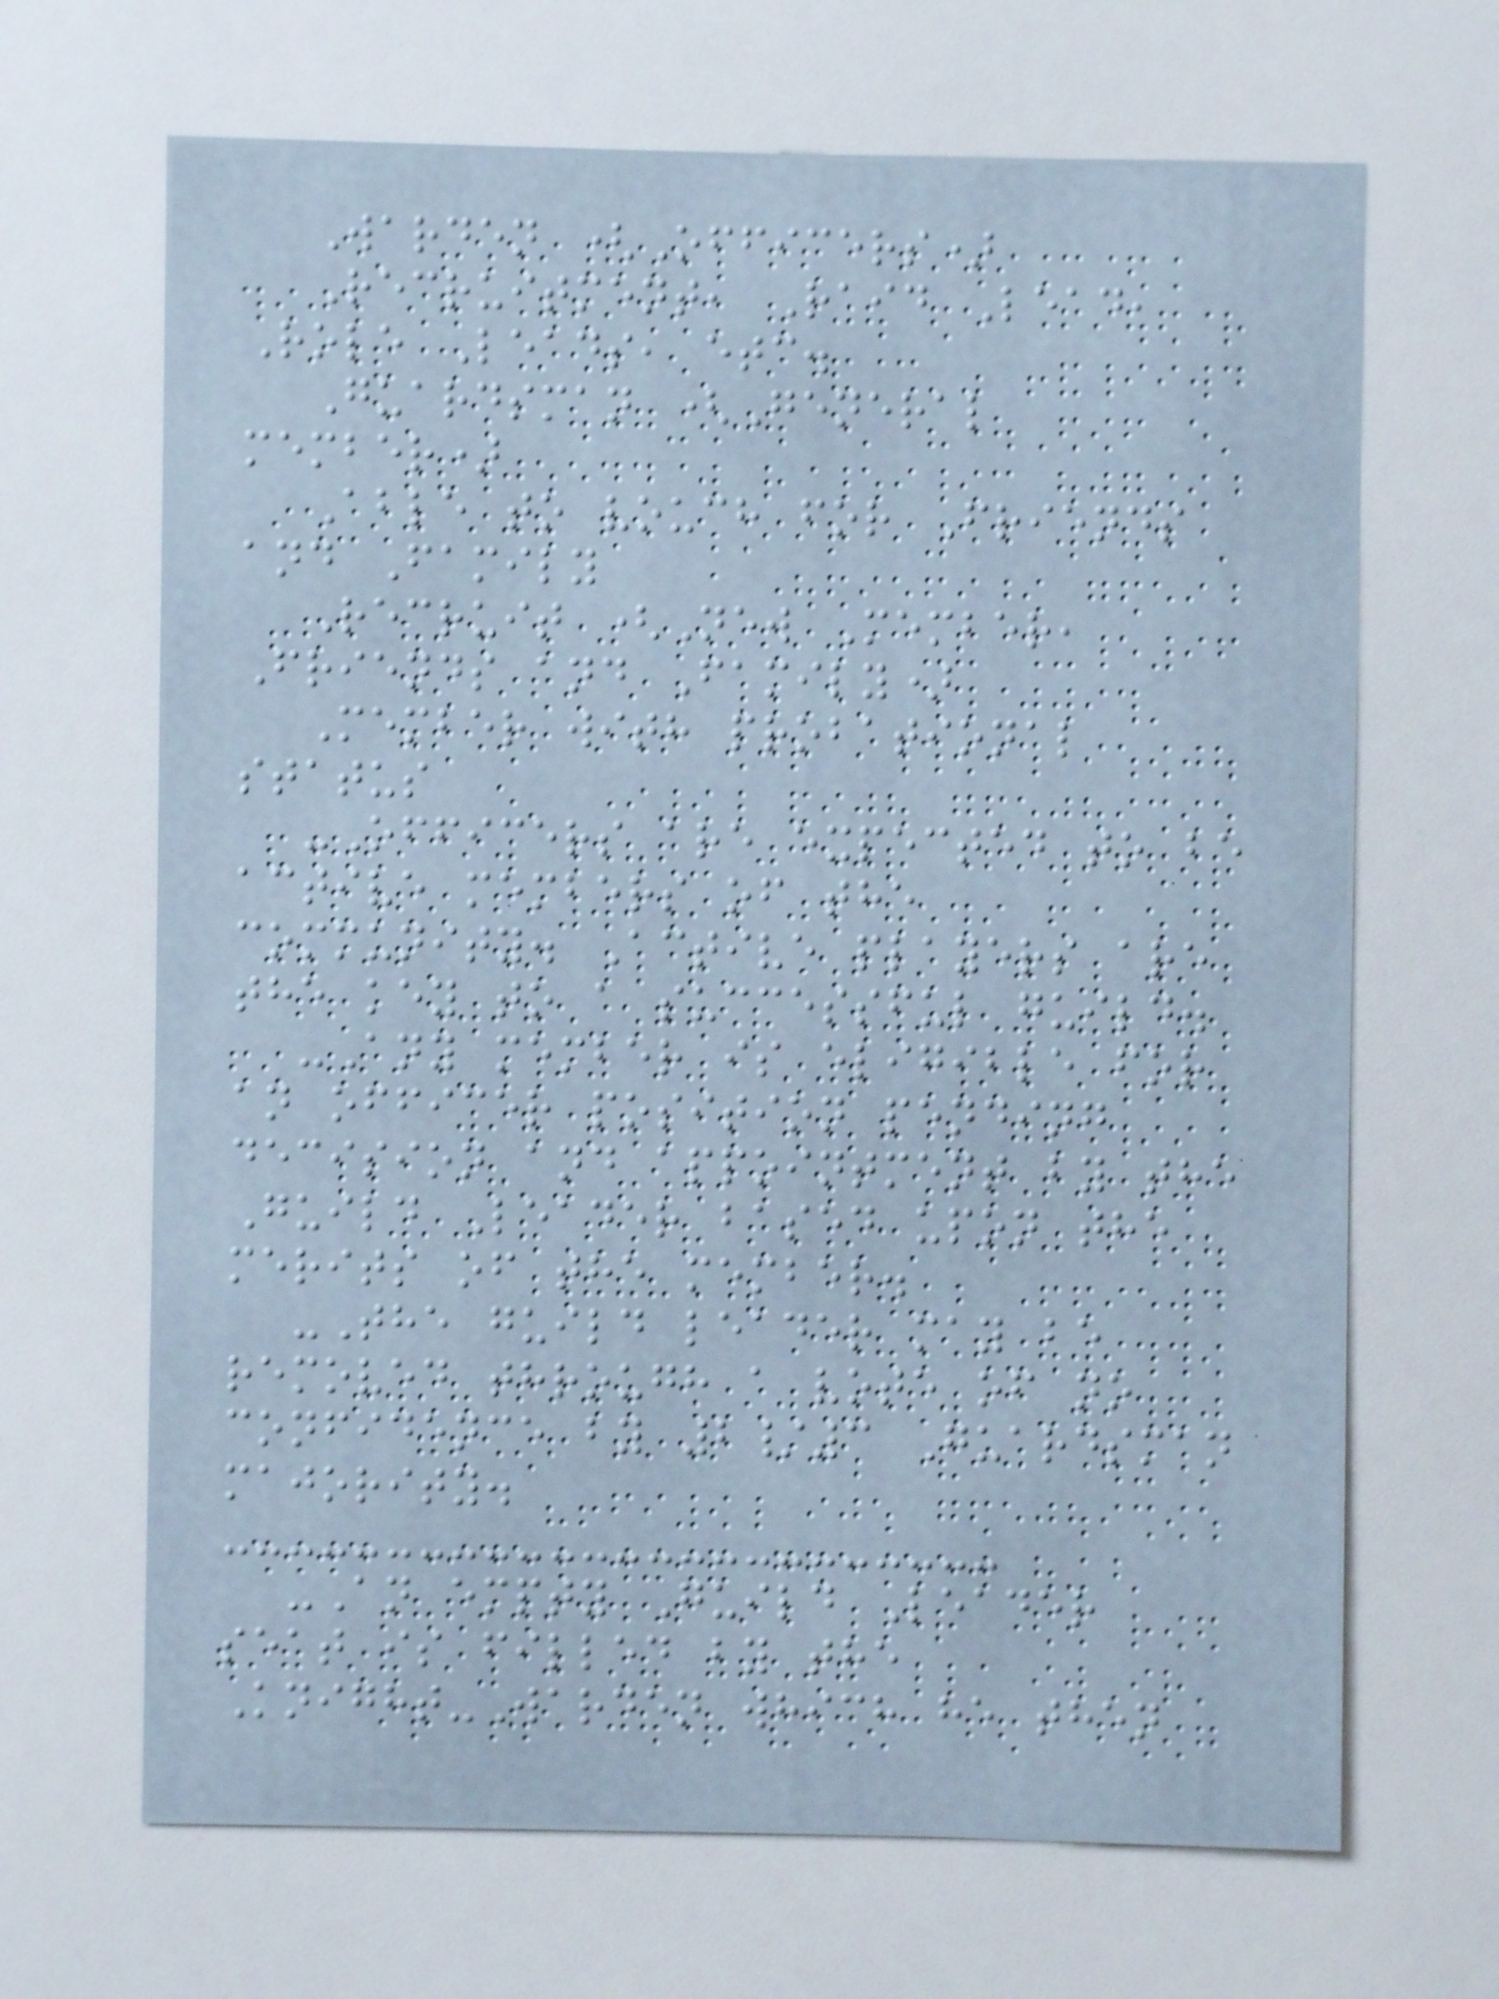Warden (Officers)
Recruitment, Raid Lead,
Role Leads, etc.
Guardsman (General
member)
Able to vouch for Friends
and Family
Recruit (New Member,
Friends and Family)
Member with probational
status
-Officers are expected to be
active members of the
community. Active players are
the key to a successful guild.
-Any member is eligible for
an officer position pending
decision and appointment by the
Guild Leader based upon the
merits of the member.
-The guild leader may be
removed through a vote of no
confidence by 2/3 Guardsman
majority.
-An empty Guild Leader
seat is filled by the
Knight-Warden which he then
